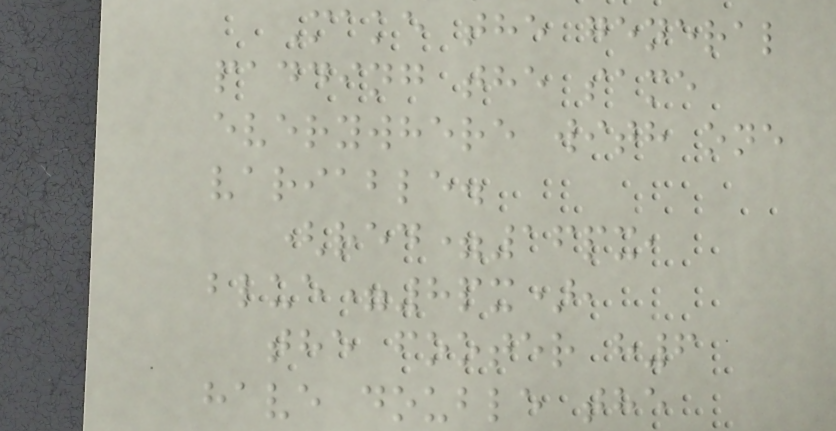Make the general
padding the same
everywhere with one
variable.
(red=16px,
blue=8px),
the footer h6
have double the
